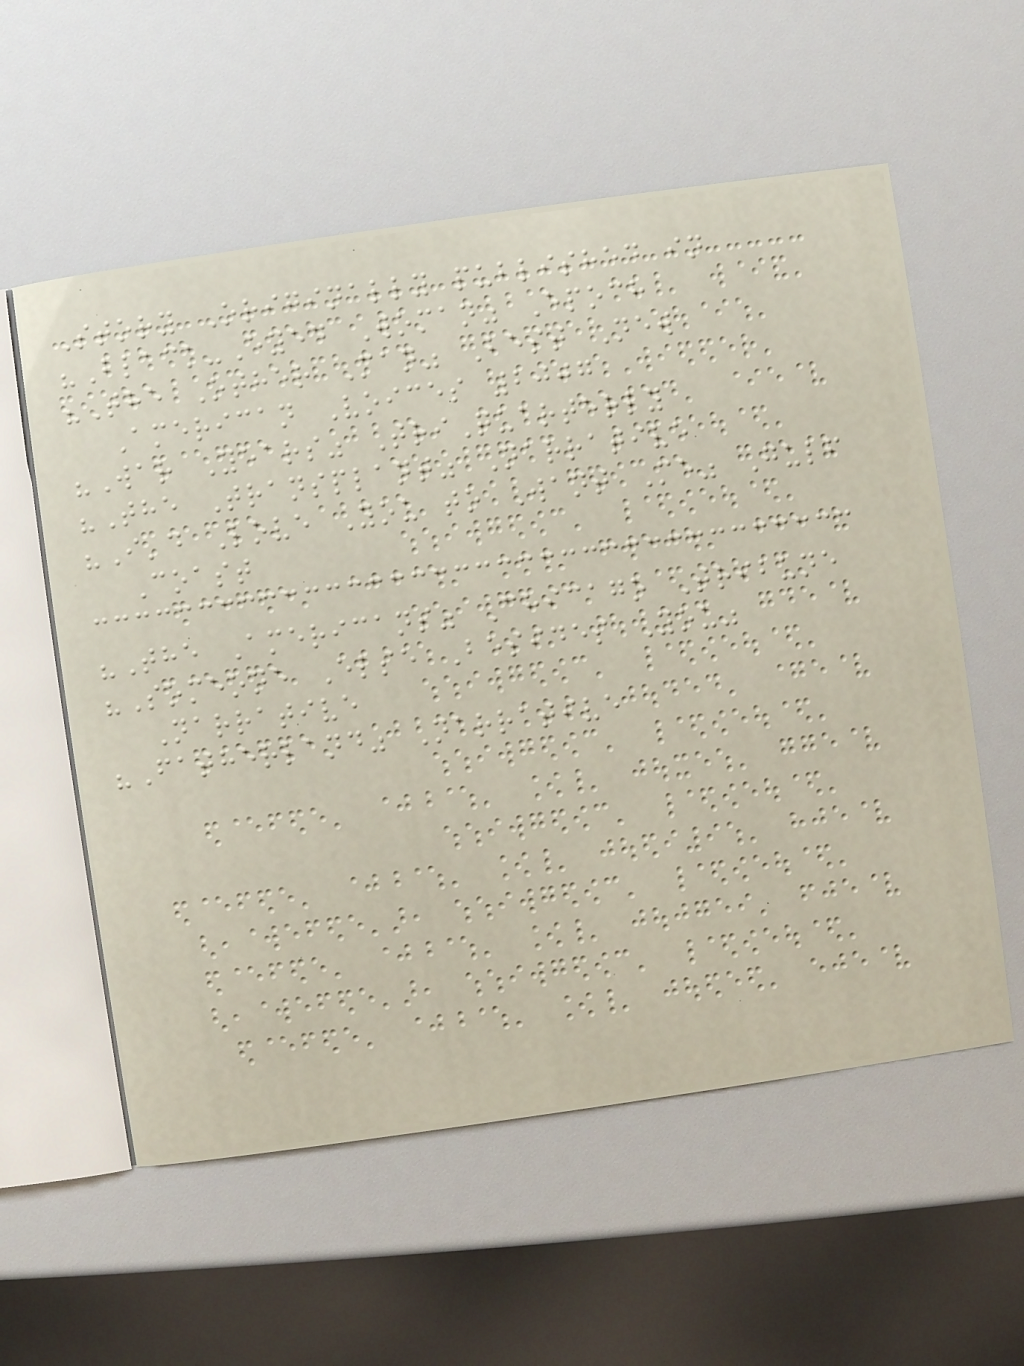Story Originally published in
"Black-Eyed Woman" Epoch
"The Other Man" Best New
American Voices 2007
"War Years" TriQuarterly
"The Transplant" Narrative
"I'd Love You to Want Me" Gulf
Coast
"The Americans" Chicago Tribune
"Someone Else Besides You"
Narrative
"Fatherland" Narrative
